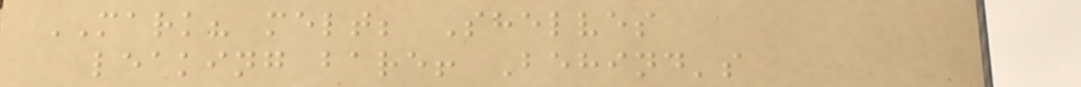MARK? melt; Shelves
leaking bare! Behind's
